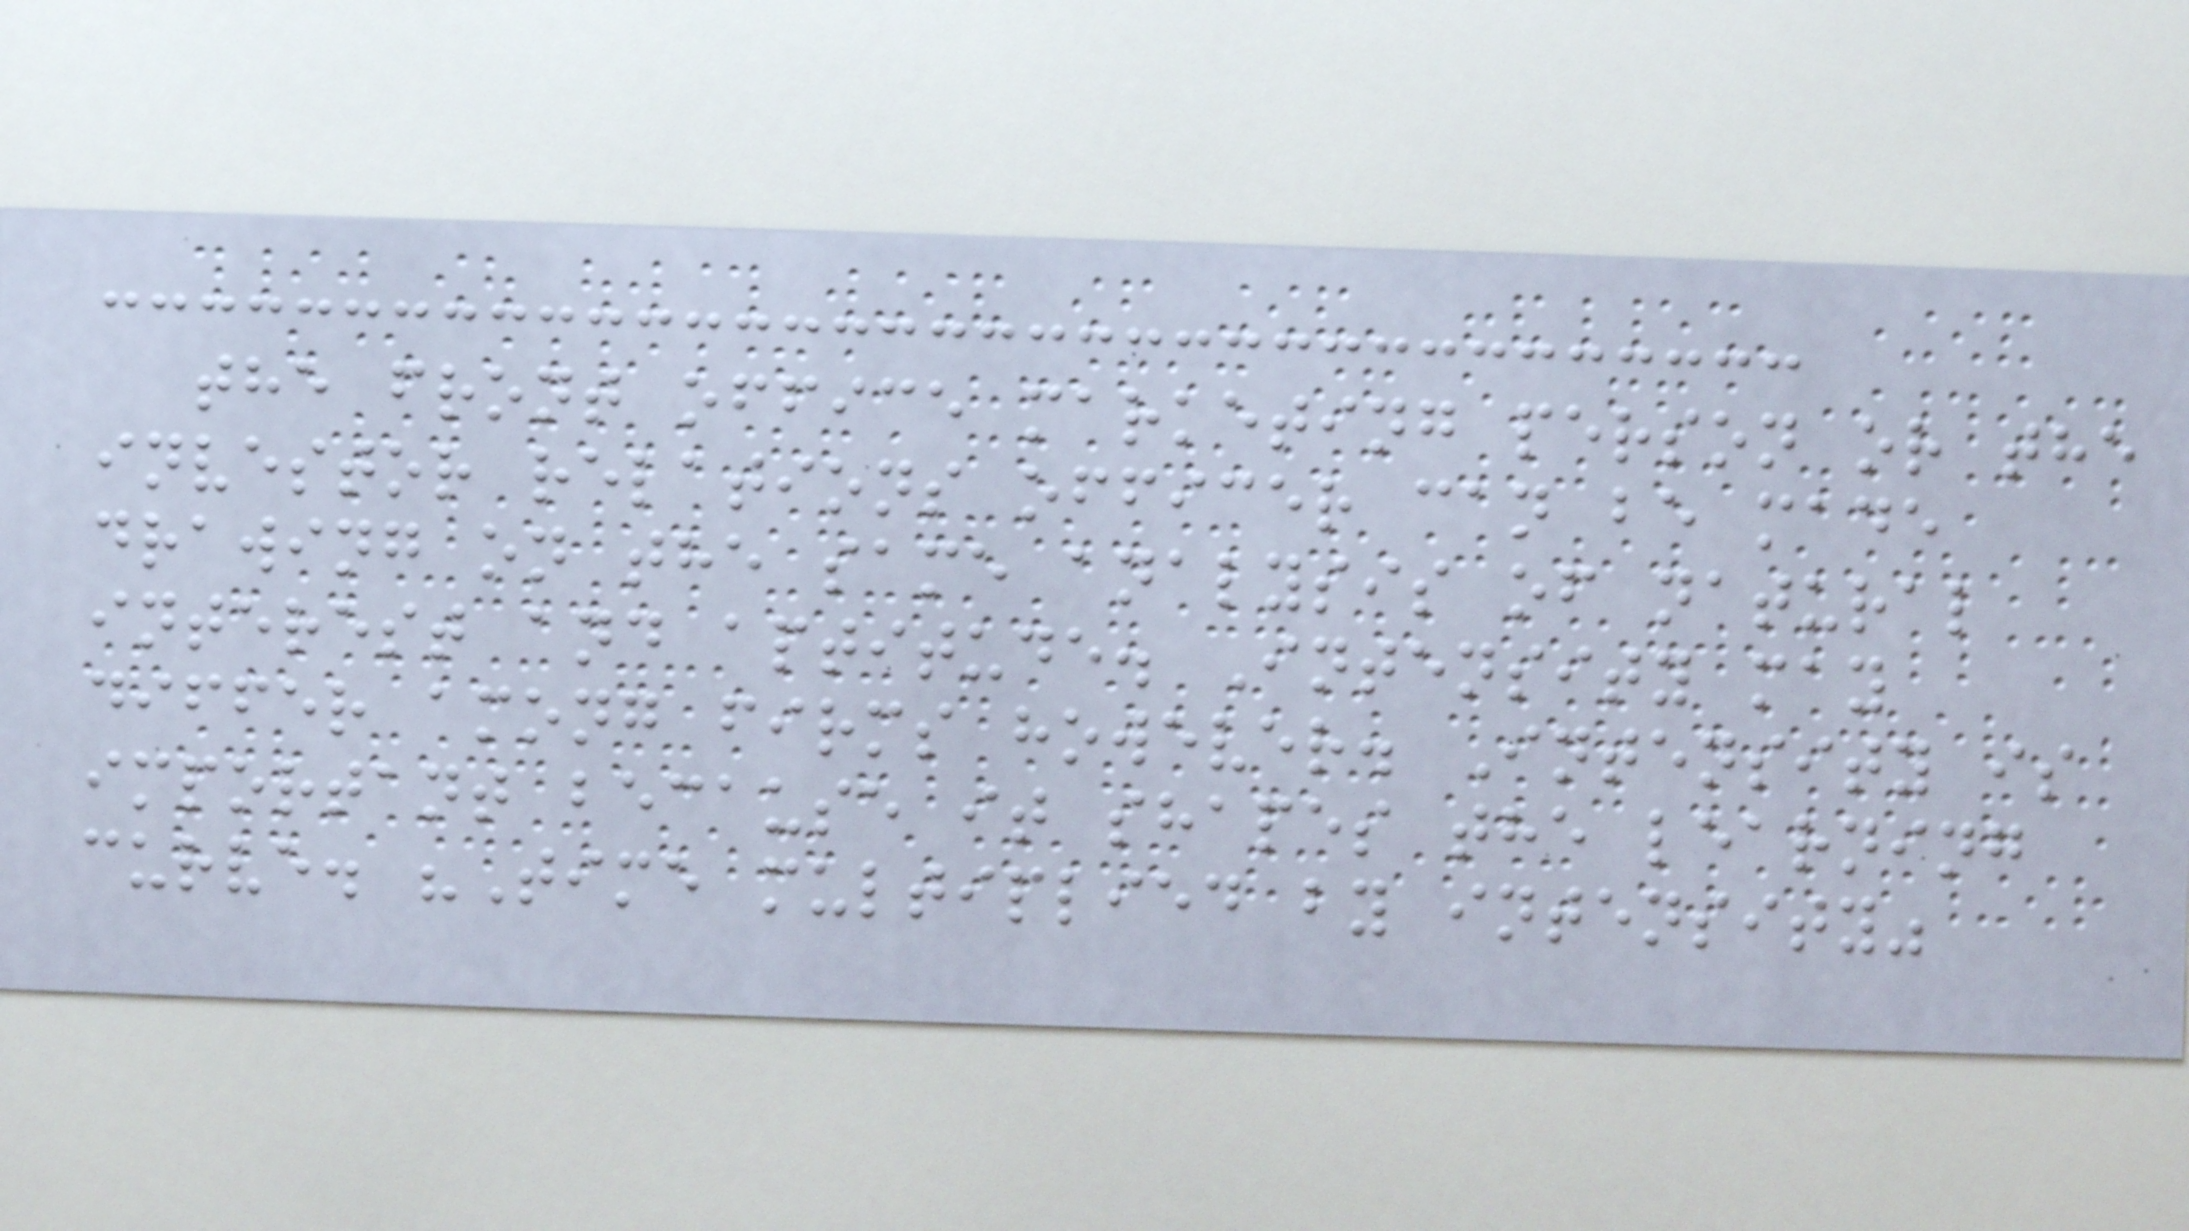the front office marketing person or the
investor relations officer can be made
drawing on the same analysis of natural
interest and aptitude. Intensity may
differ among firms however. Intensity is
important because it shapes the learning
curve. "Time multiplied by intensity"
